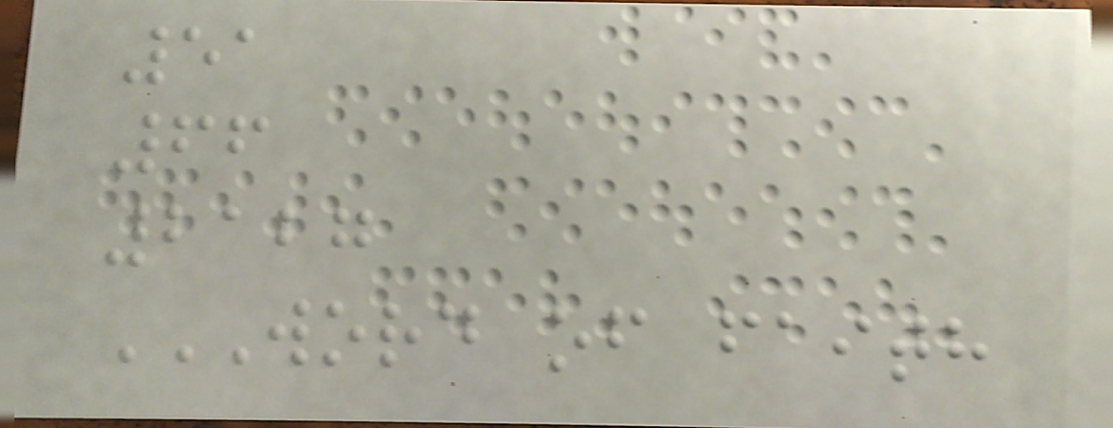51
66
2127
WORD OF FAITH
